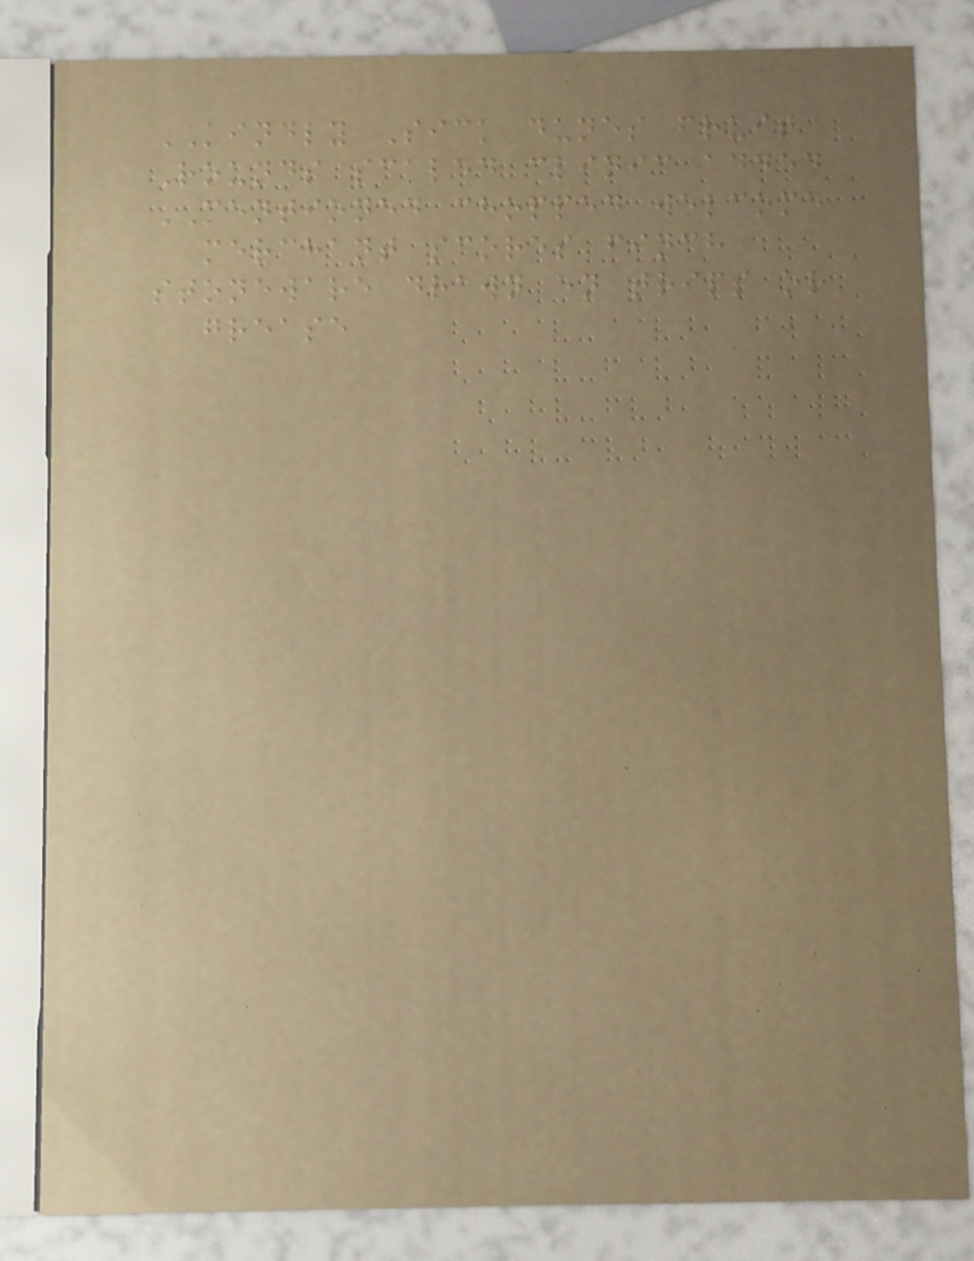KINDLY Sick dunes fruit
Rounds scaled clinic added
MENTIONED chopped welcome
merchant scores finch
stoneware drawn en trips or
grease
